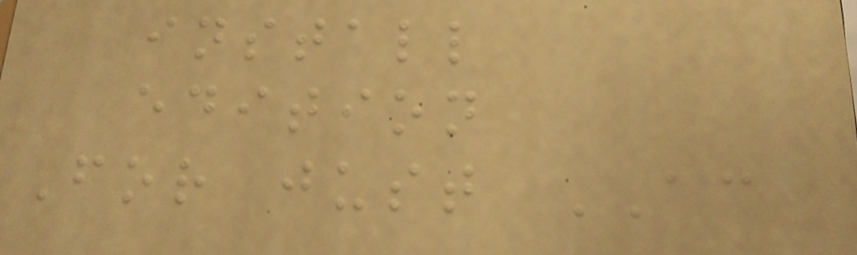install
edition
For just AC
